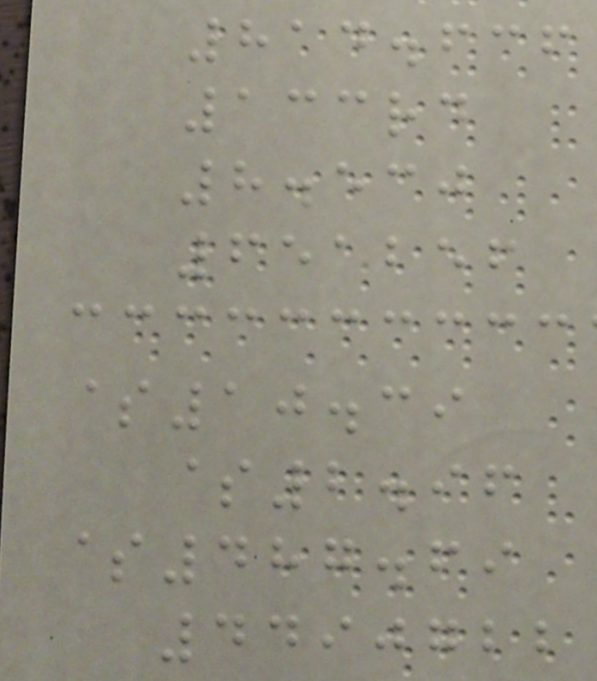814.636
133rd
8.530
651256
$10.39
$2.96
$487.69
4490722
